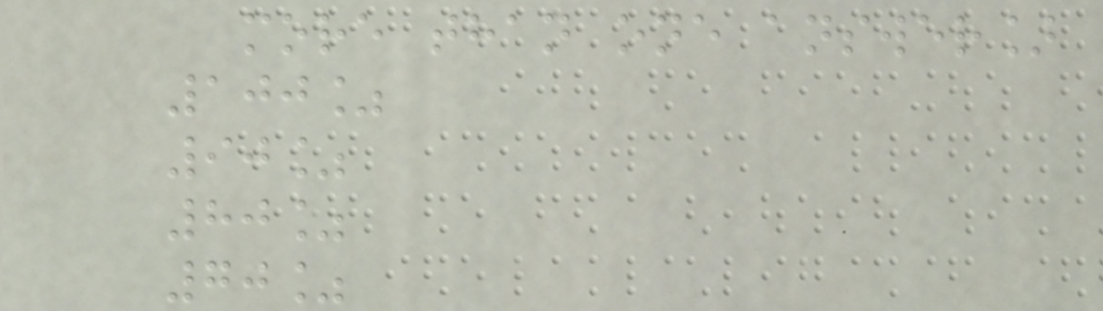more than one answer]
100%
90%
80%
70%
